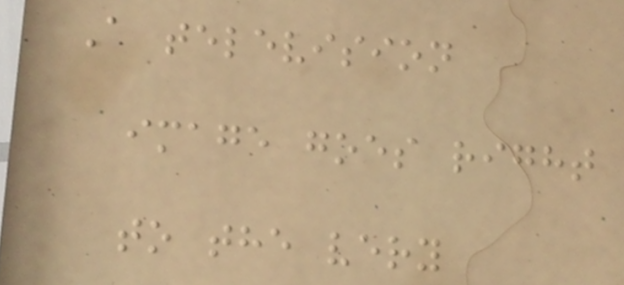A television
image goes right
to the very
